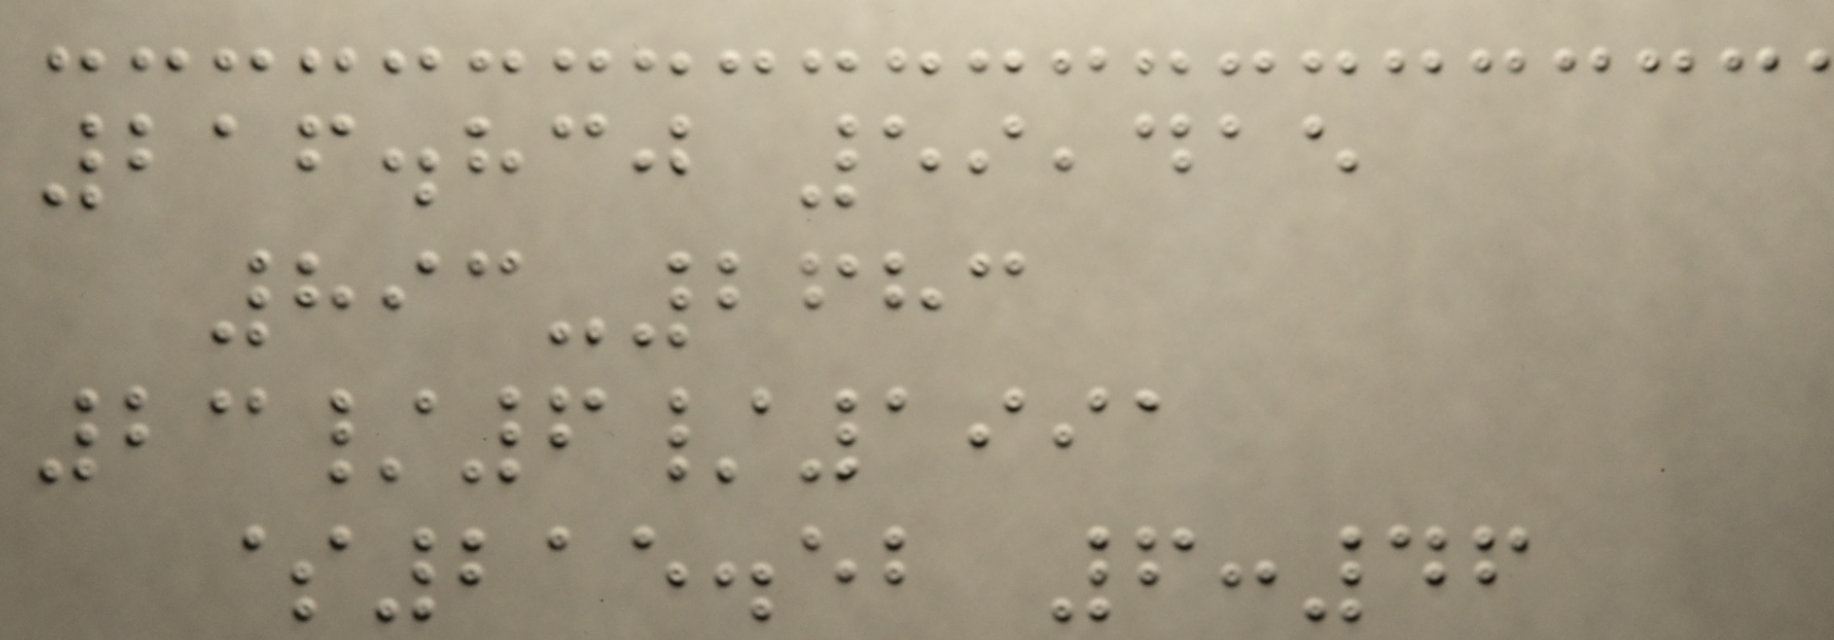216.830 59,415
893-2683
23/6/1991
$215.52 6:46
